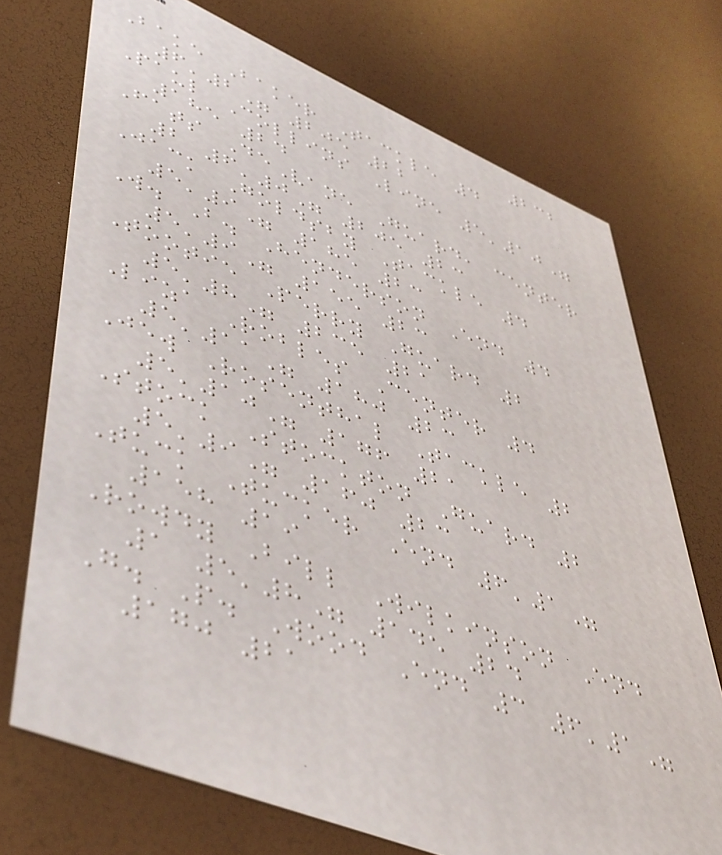232
Bake Baker Tackle 4
6'2" 205 22
Paul Collins Line 5'10"
185 24
Fats DeVane Guard, center
2 6'0" 205 23
Jack Goldsby Tackle 4
5'9" 185 23
W. B. Henderson End 4
5'9" 155 23
Tootie Perry Guard 2
5'8" 235 21
Liza Robles Center 4
5'11" 180 23
Jew Rosenthal Tackle 2
5'10" 176 21
Stock Stockton Guard 2
5'9" 160 23
Tuck Tucker End 6'1"
158 19
Rowdy Bill Wilkinson End
1 5'8" 145 24
G. P. Wood End 3 6'1"
170 21
